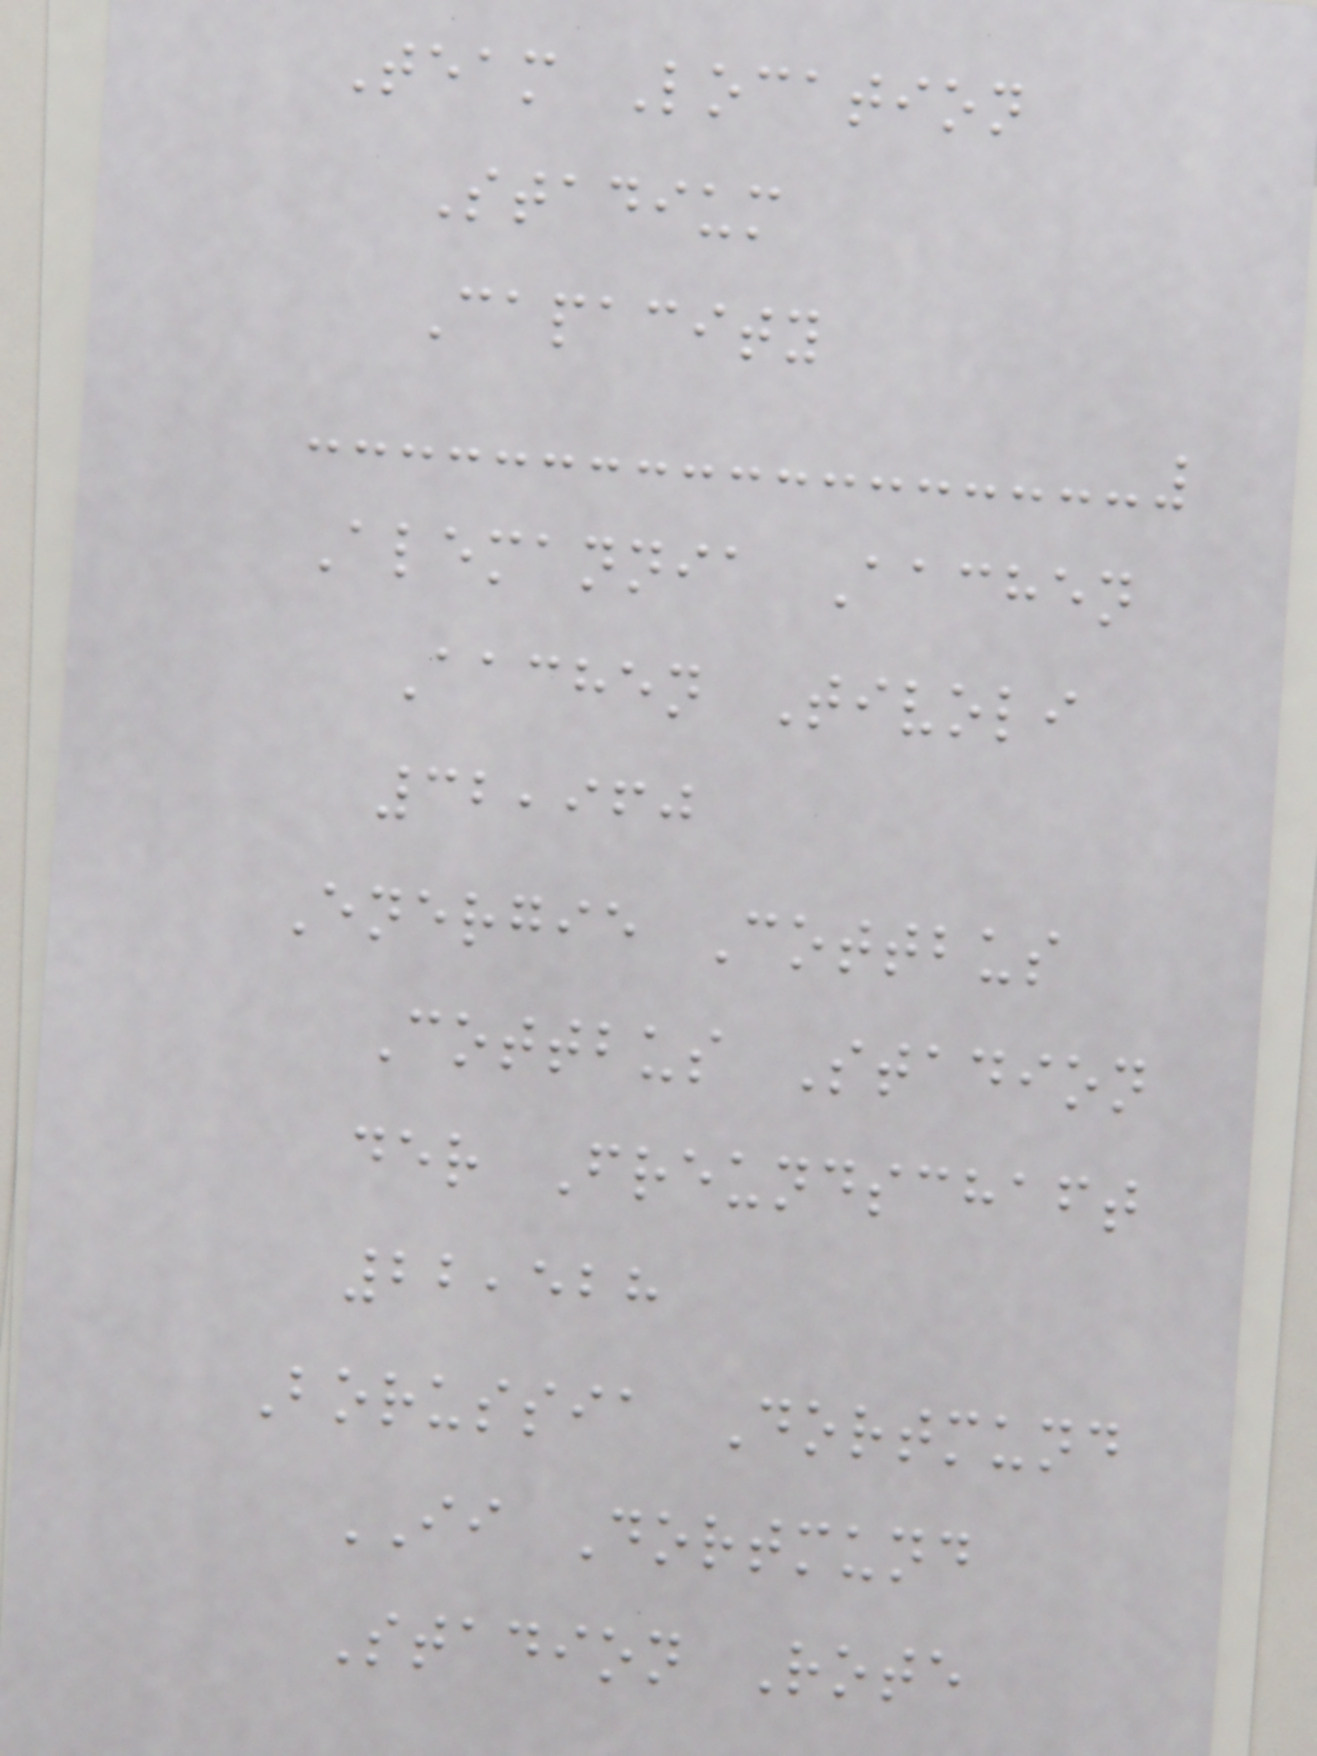Team Location
Stadium
Capacity
Alemannia Aachen
Aachen Tivoli
32,960
Energie Cottbus
Cottbus Stadion
der Freundschaft
22,528
Borussia Dortmund
II Dortmund
Stadion Rote
